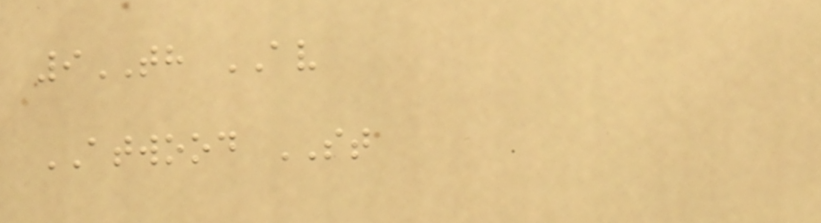9TH AV
ATWOOD ST
